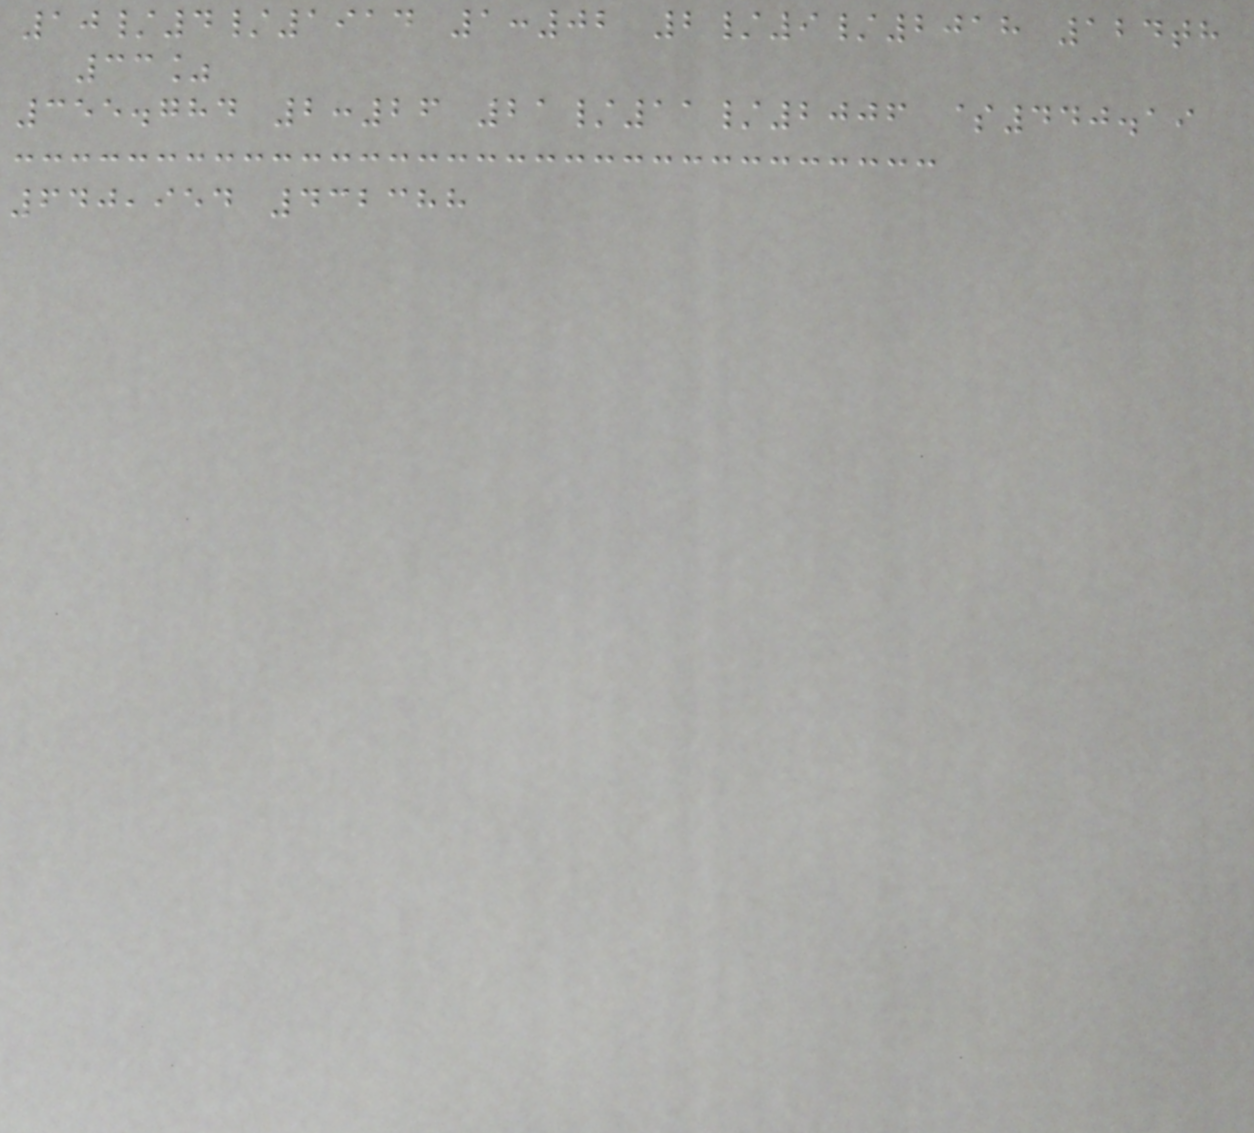10/4/1914 1:02 2/9/2018 124th
33%
355.784 2:26 21/11/2006 $440.19
640,954 432388
